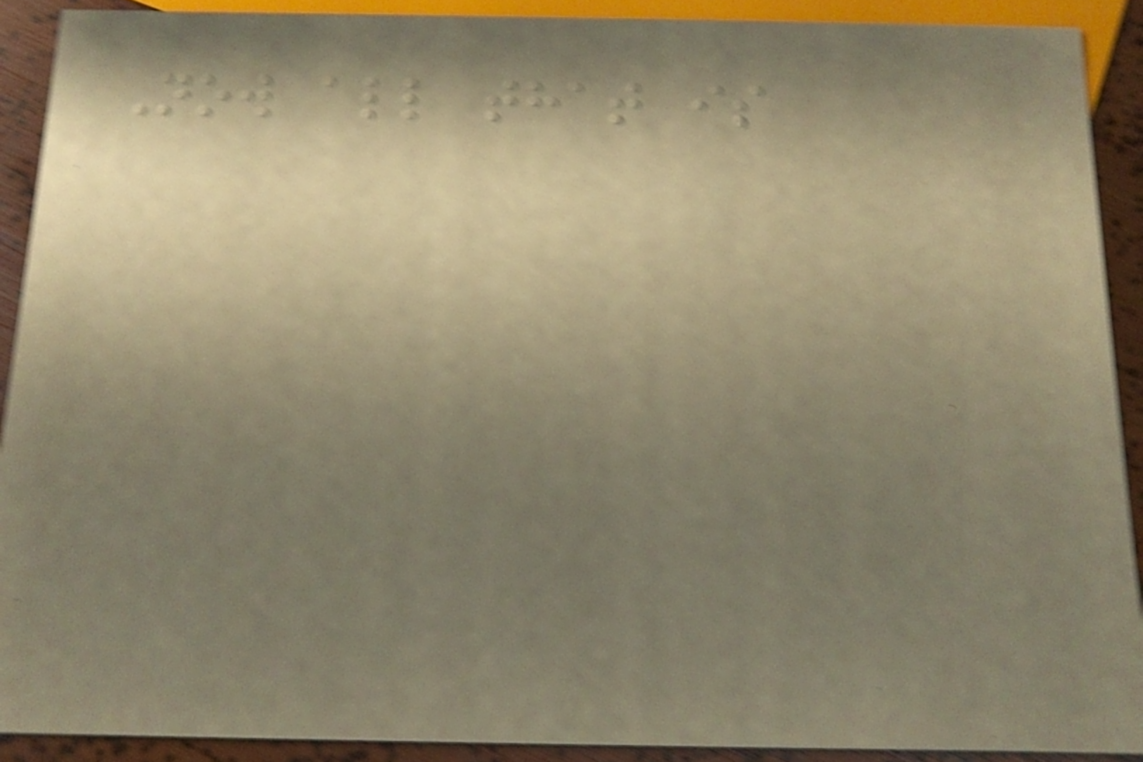Now all that is
